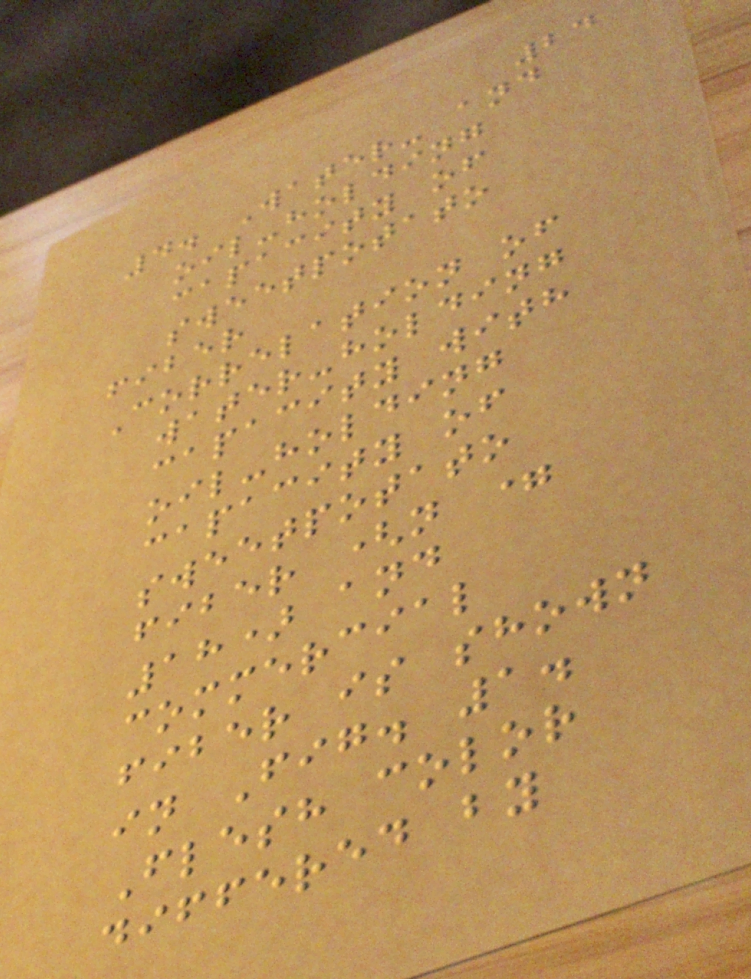24
4. Water- and
oil-holding
capacity of
sweetpotato
fiber
Correlation of
water-holding
capacity with
oil-holding
capacity of
sweetpotato
fiber (n =
18) and
commercial
fiber is shown
in Fig. 1.
Flesh color
differed by
